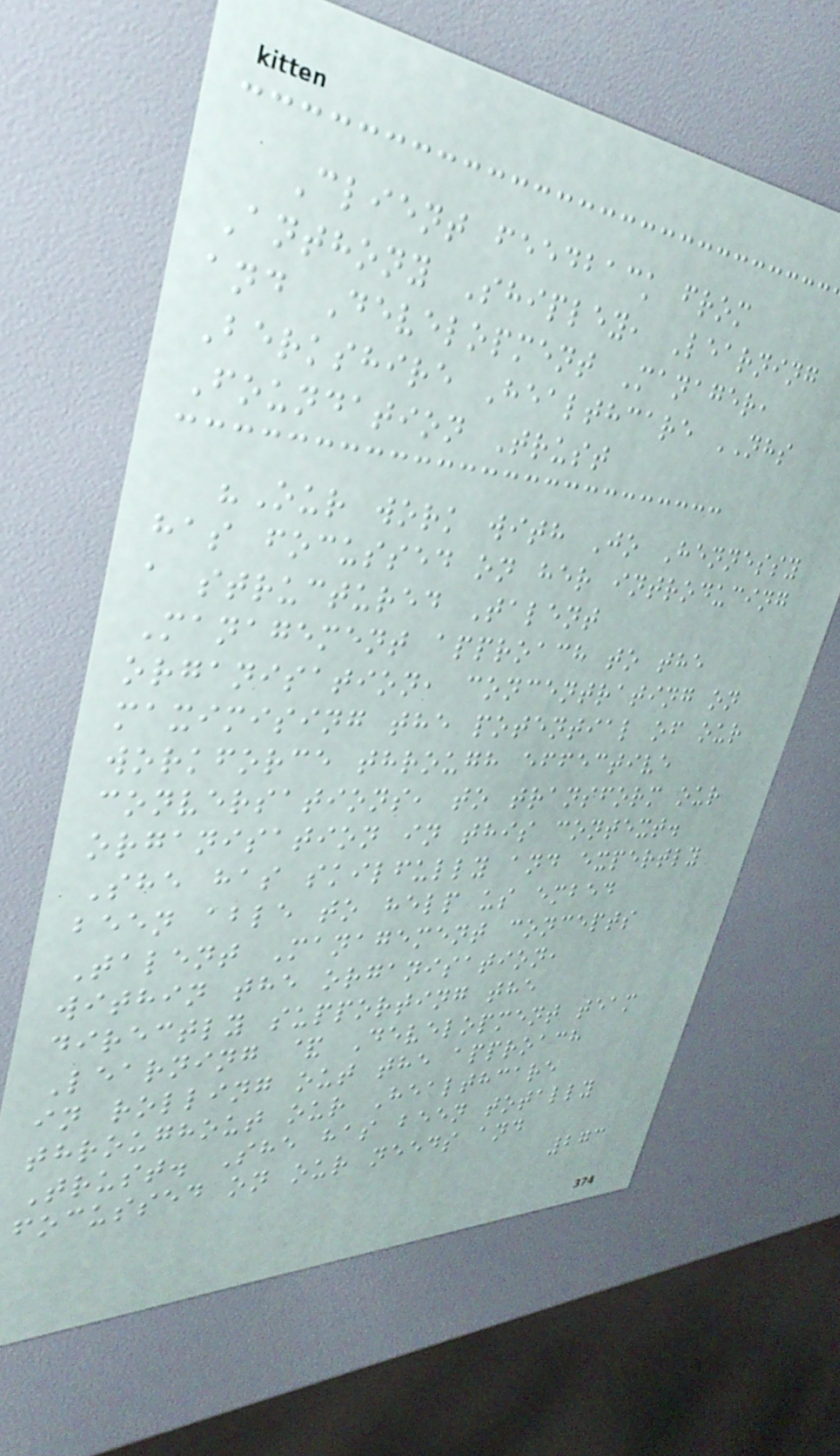Client feedback from
Anthony Shipley, Learning
and Development Manager,
Berkshire Healthcare NHS
Foundation Trust
"Our work with Jo Hennessy
has focussed on her introducing
a structured Talent
Management approach to the
organisation, concentrating on
maximising the potential of our
workforce through effective
conversations, to transform our
organisation in this context.
She has skilfully and expertly
been able to help us embed
Talent Management concepts
within the organisation,
directly supporting the
Learning & Development team
in rolling out the approach
throughout our Healthcare
Trust. She has been totally
focussed on our needs and
273
